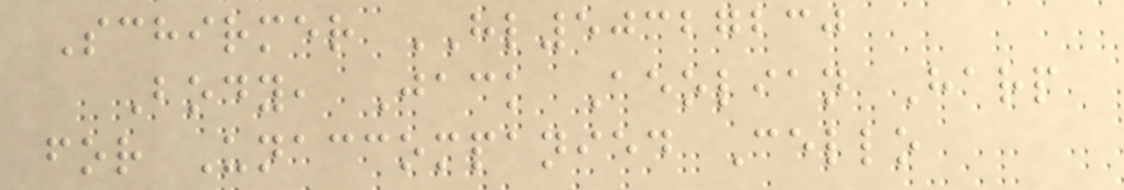Schirmer HL50327230
Body, Jack Aeolian Harp
for Unaccompanied Cello
